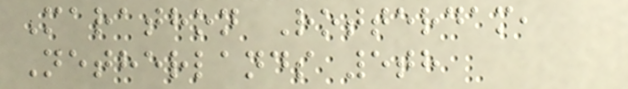Marathon Rotterdam,
Netherlands 5th
